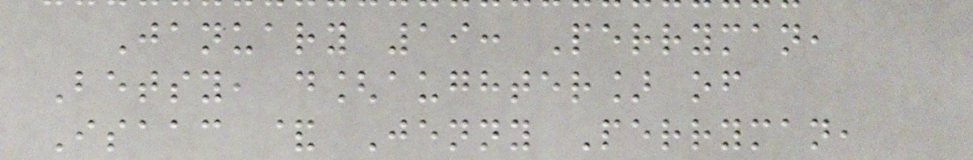January 19: Perryman,
Betsy, d[aughter] of
Isaac & Jenny Perryman,
